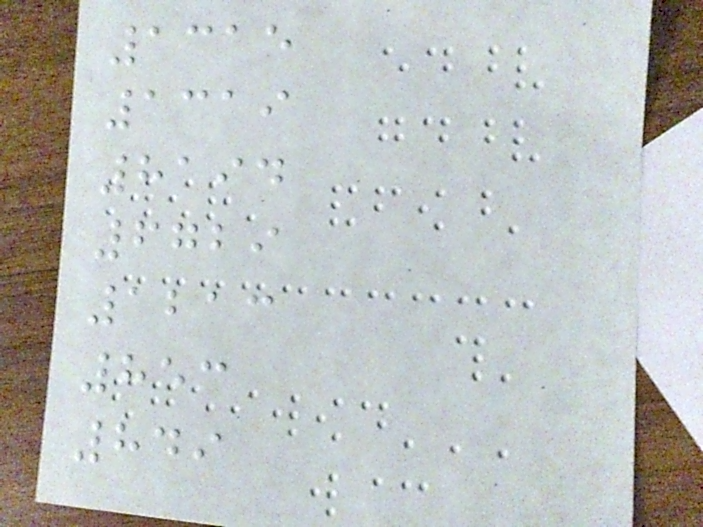1315
1319
8194
6729
1213
853
849
